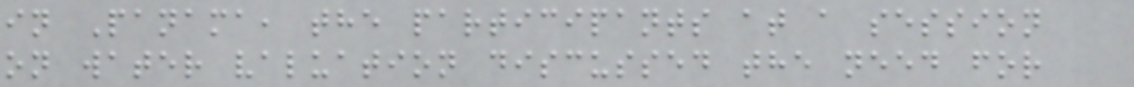in Panama, the participants at a session
on water valuation discussed the need for
